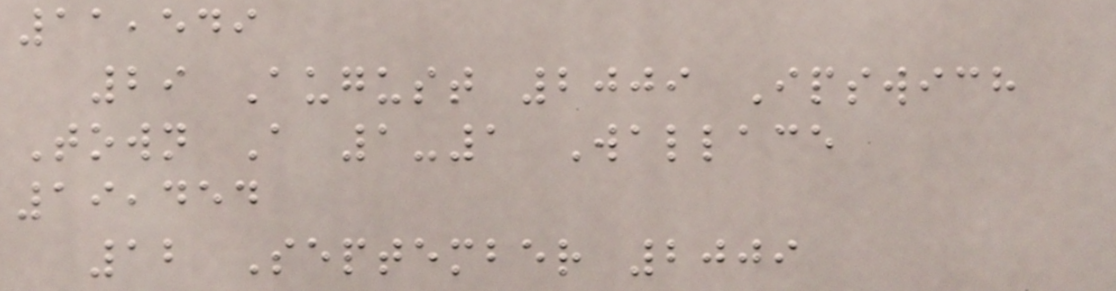11,549
29 August 2009 Ipswich
Town A 1-1 Wallace
19,454
12 September 2009
